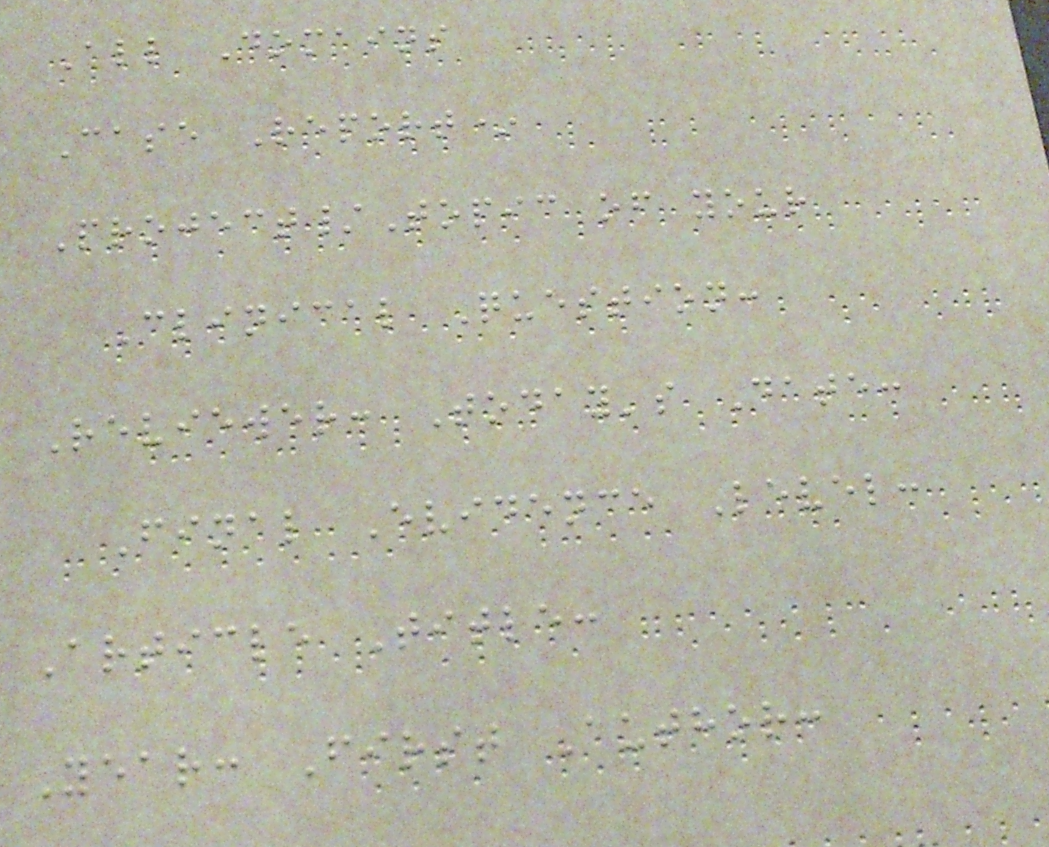All Domains
Case Report*
Project/Topic of your
Clinical Question:
Reviewer: Today's Date:
Final Evidence Level:
Article Title:
Year: First Author:
